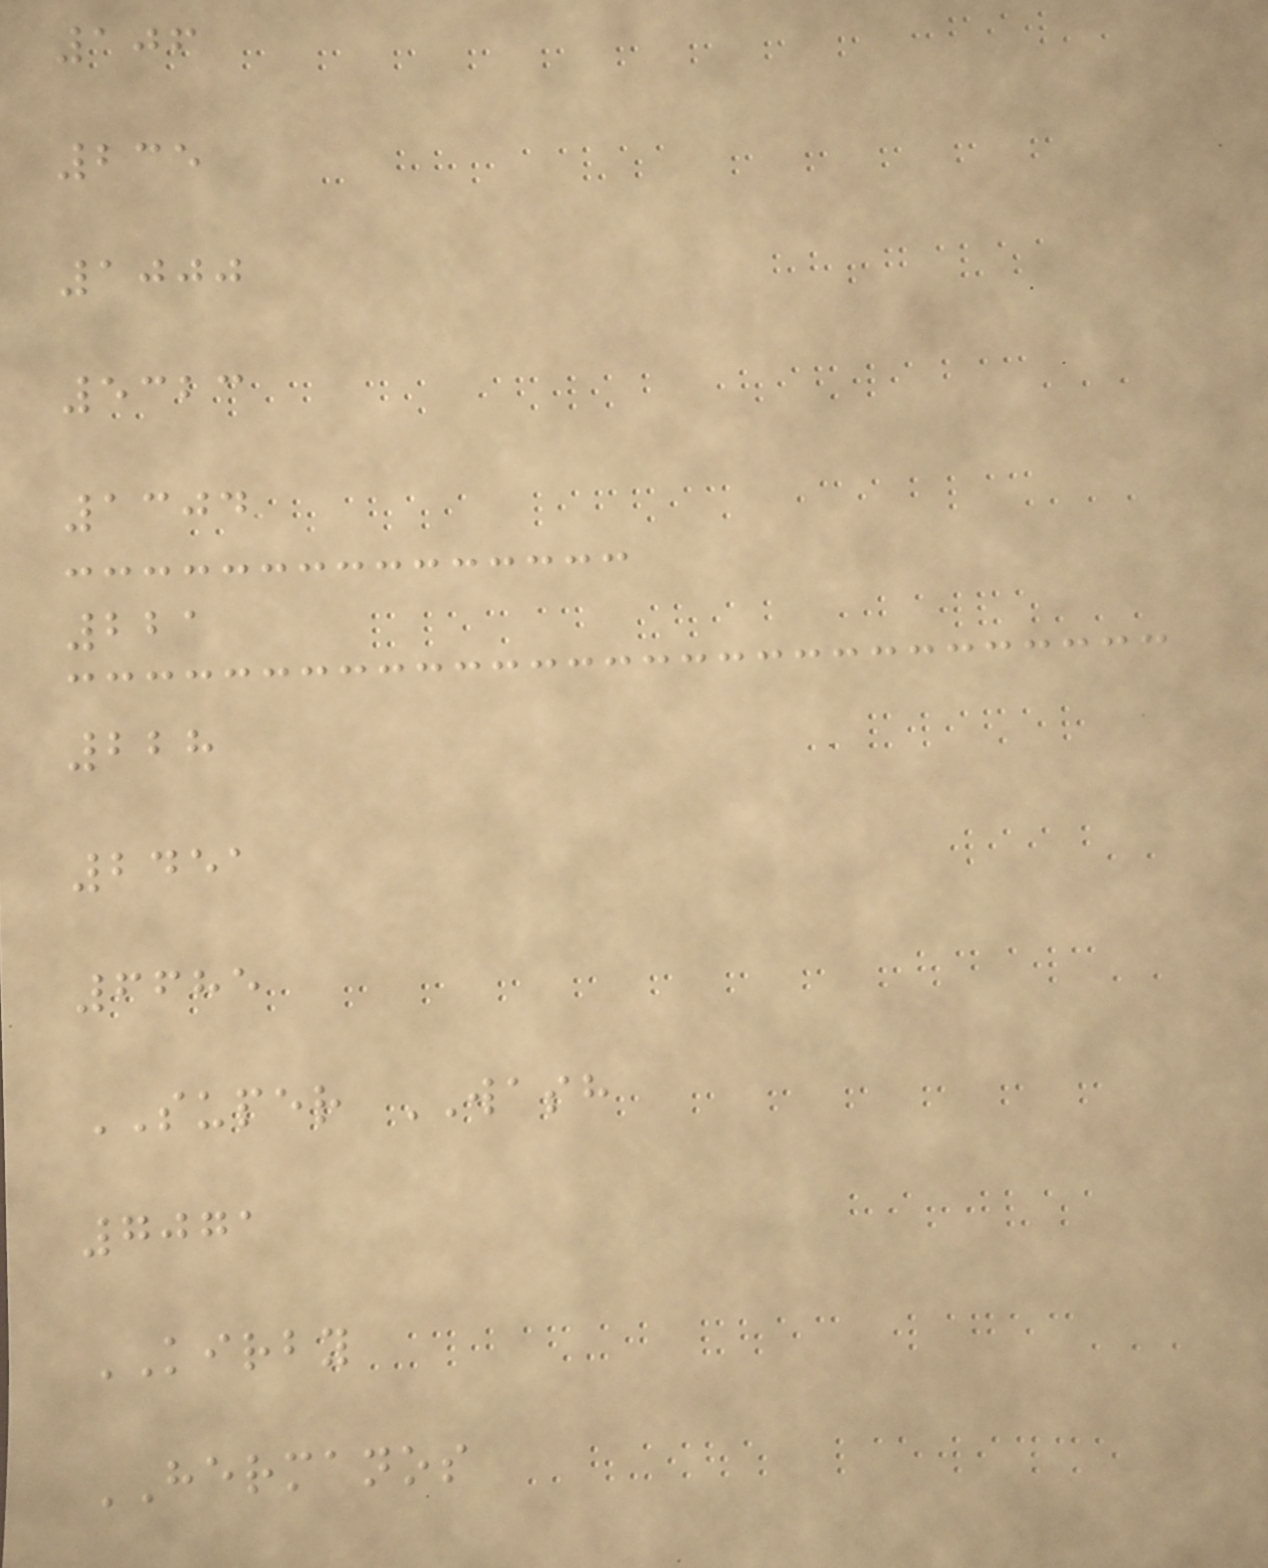106
235
1000
5323
1304
221
228
2451
6685
SUPER WASH
7071
KIRBY
HERMANOS
